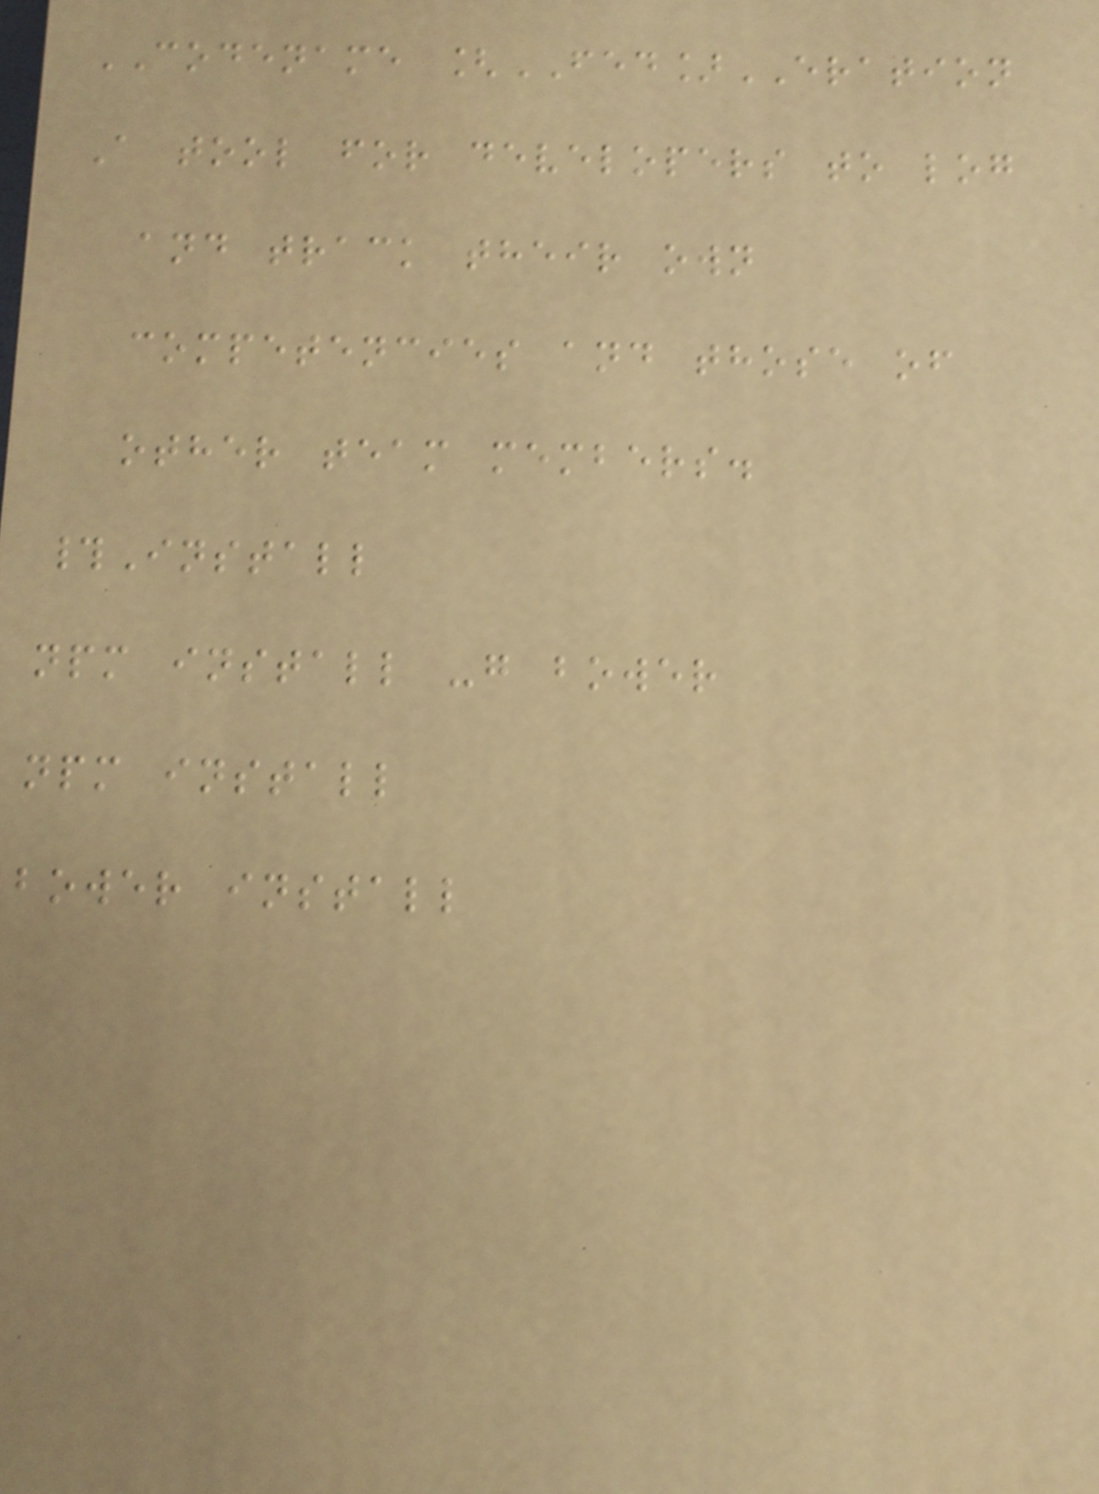CODENAME [FED]ERATION
A tool for developers to log
and track their own
competencies and those of
other team members.
#Install
npm install -g bower
npm install
bower install
